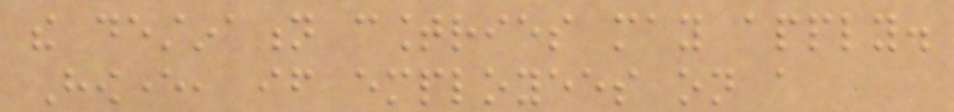the destination countries may apply.
However, if employees on a
